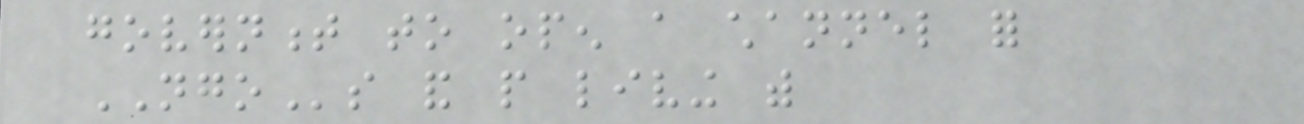government to open a channel for
NGOs and people living with
